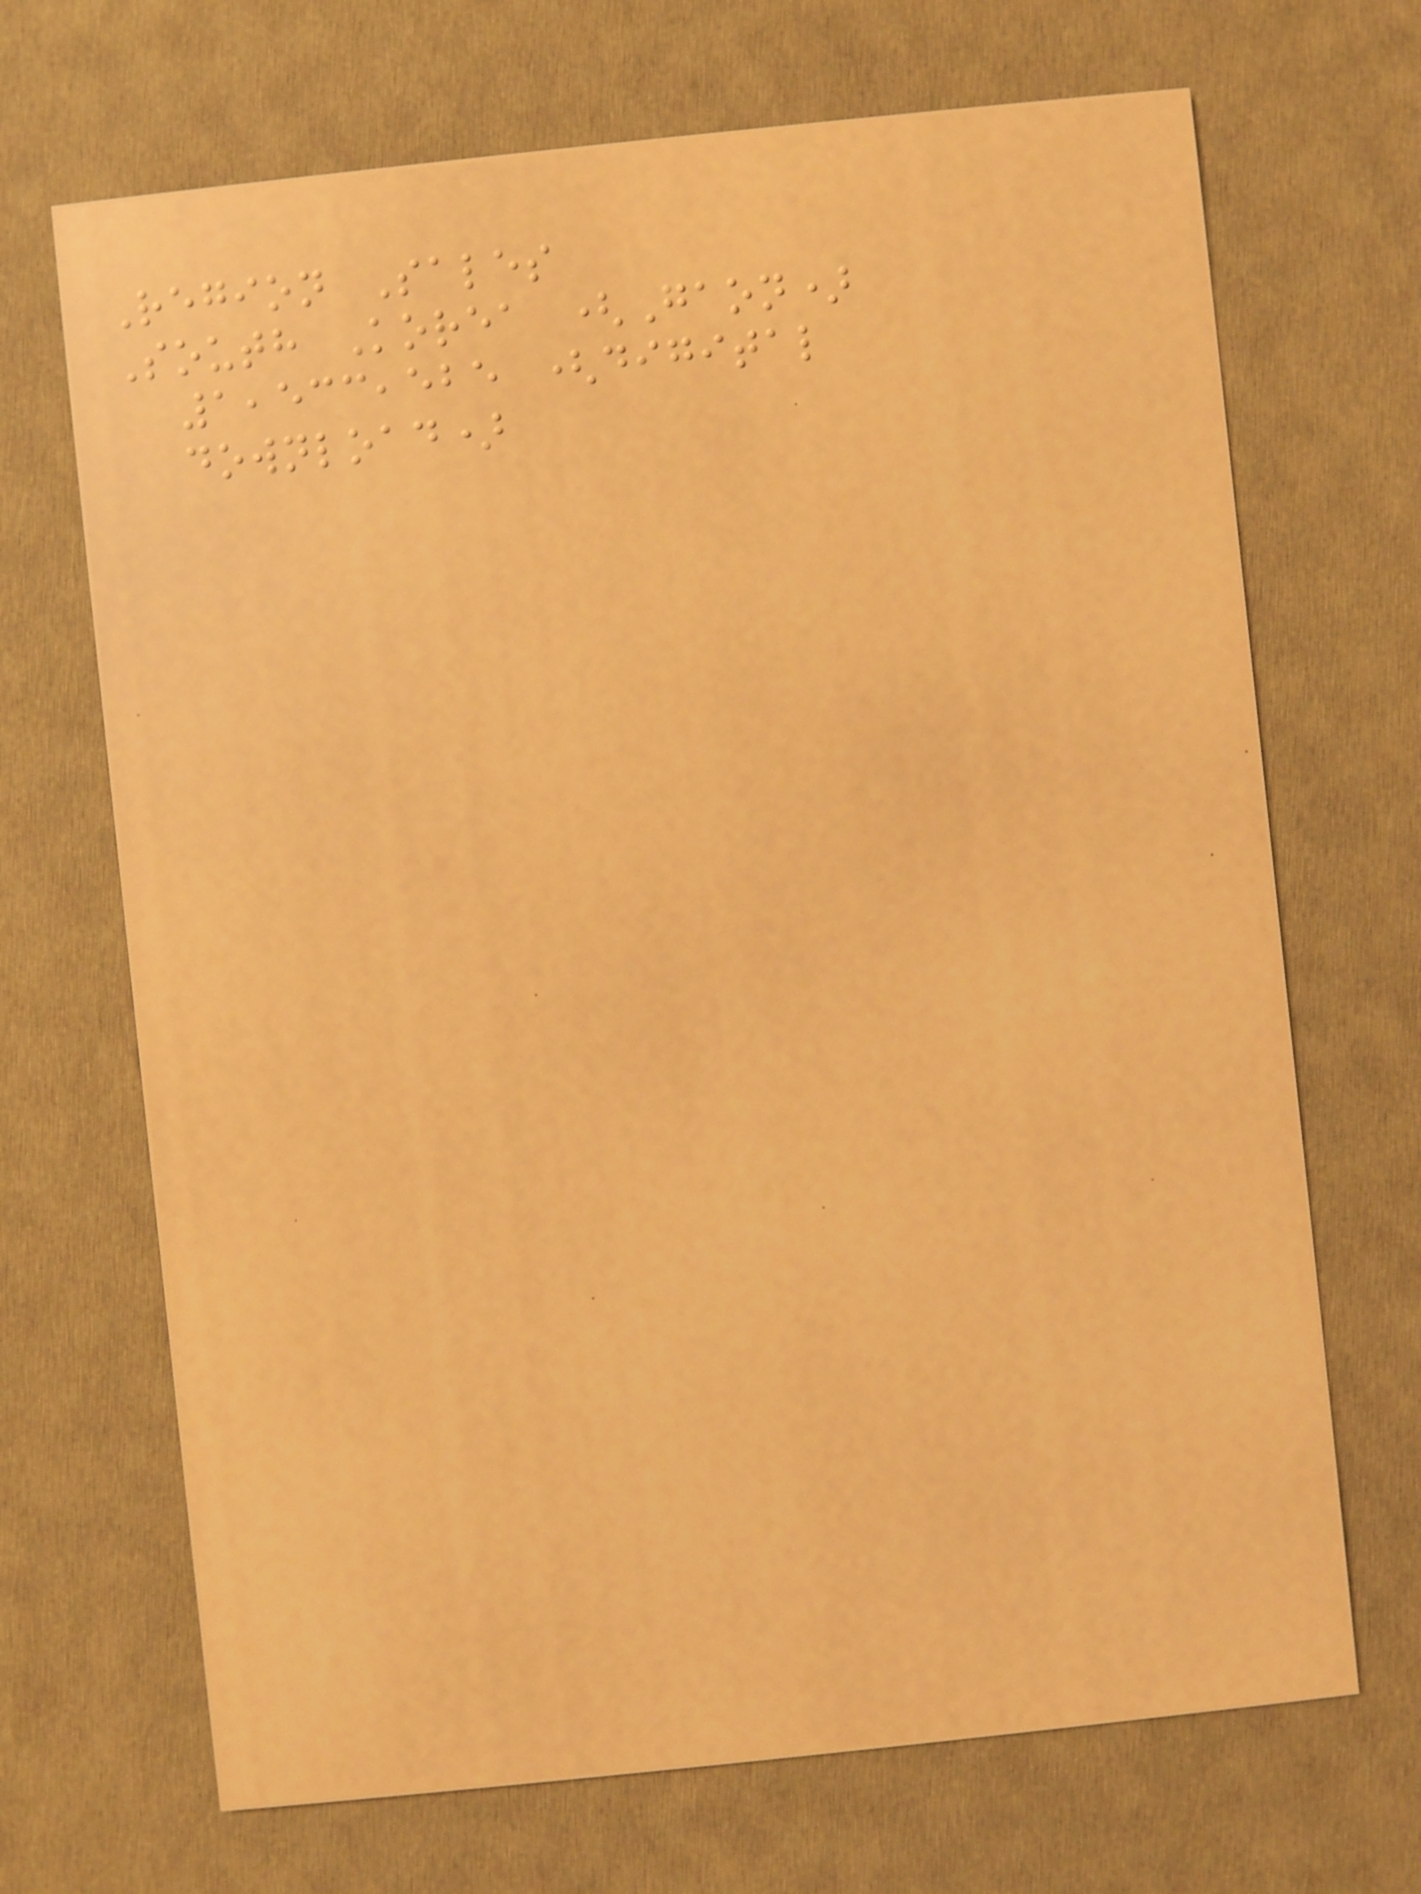Region Sales
South Korea (Gaon)
1,533,525 (digital
download)
